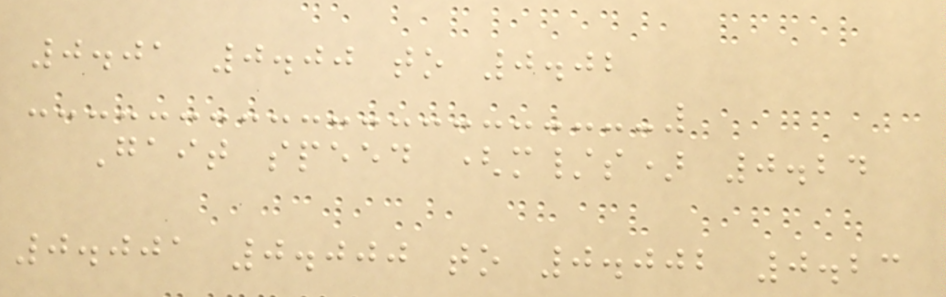0.01 0.00 to 0.02
Gait speed (m/s) 0.24
0.001 0.000 to 0.002 0.23
